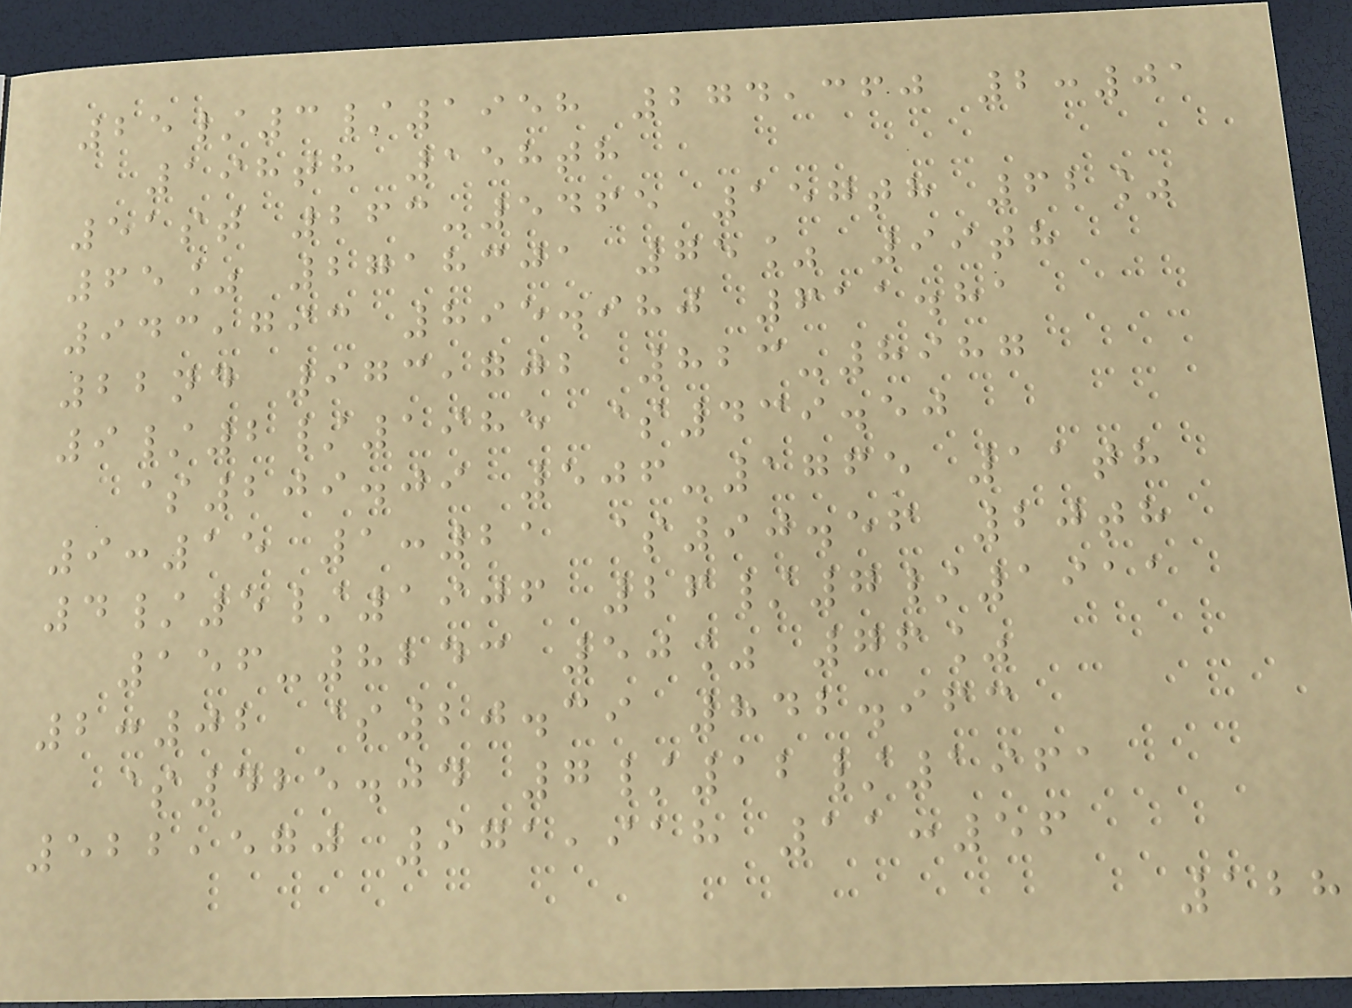25/3/1958 274,360 2:01
198th 158th
51st 263-5465 157th 62%
65% 2718301 75% 99th
943,793 895.980 611.81
22nd 973,702 823-8987
9/2/1985 $439.50
$209.09 506-1765 11th
9:15 1:21 $90.56 20th
4/5/1906 26/7/1911
156-8243 50% 76%
2:02 $20.39 842.963
$425.04 7/12/1961
522,570 971,918 11:56
128
